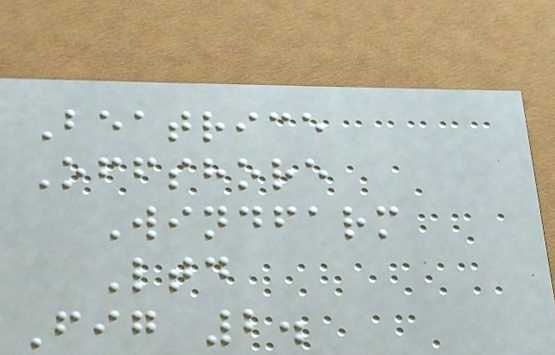Beatrice
Offshore
Windfarm
Ltd
Fig 2.
